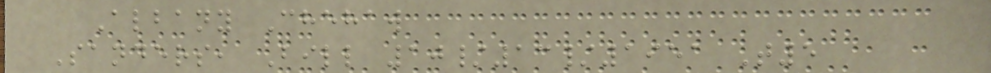Albany Chehaw
Sanders, Bill 10/13/1951 T5
